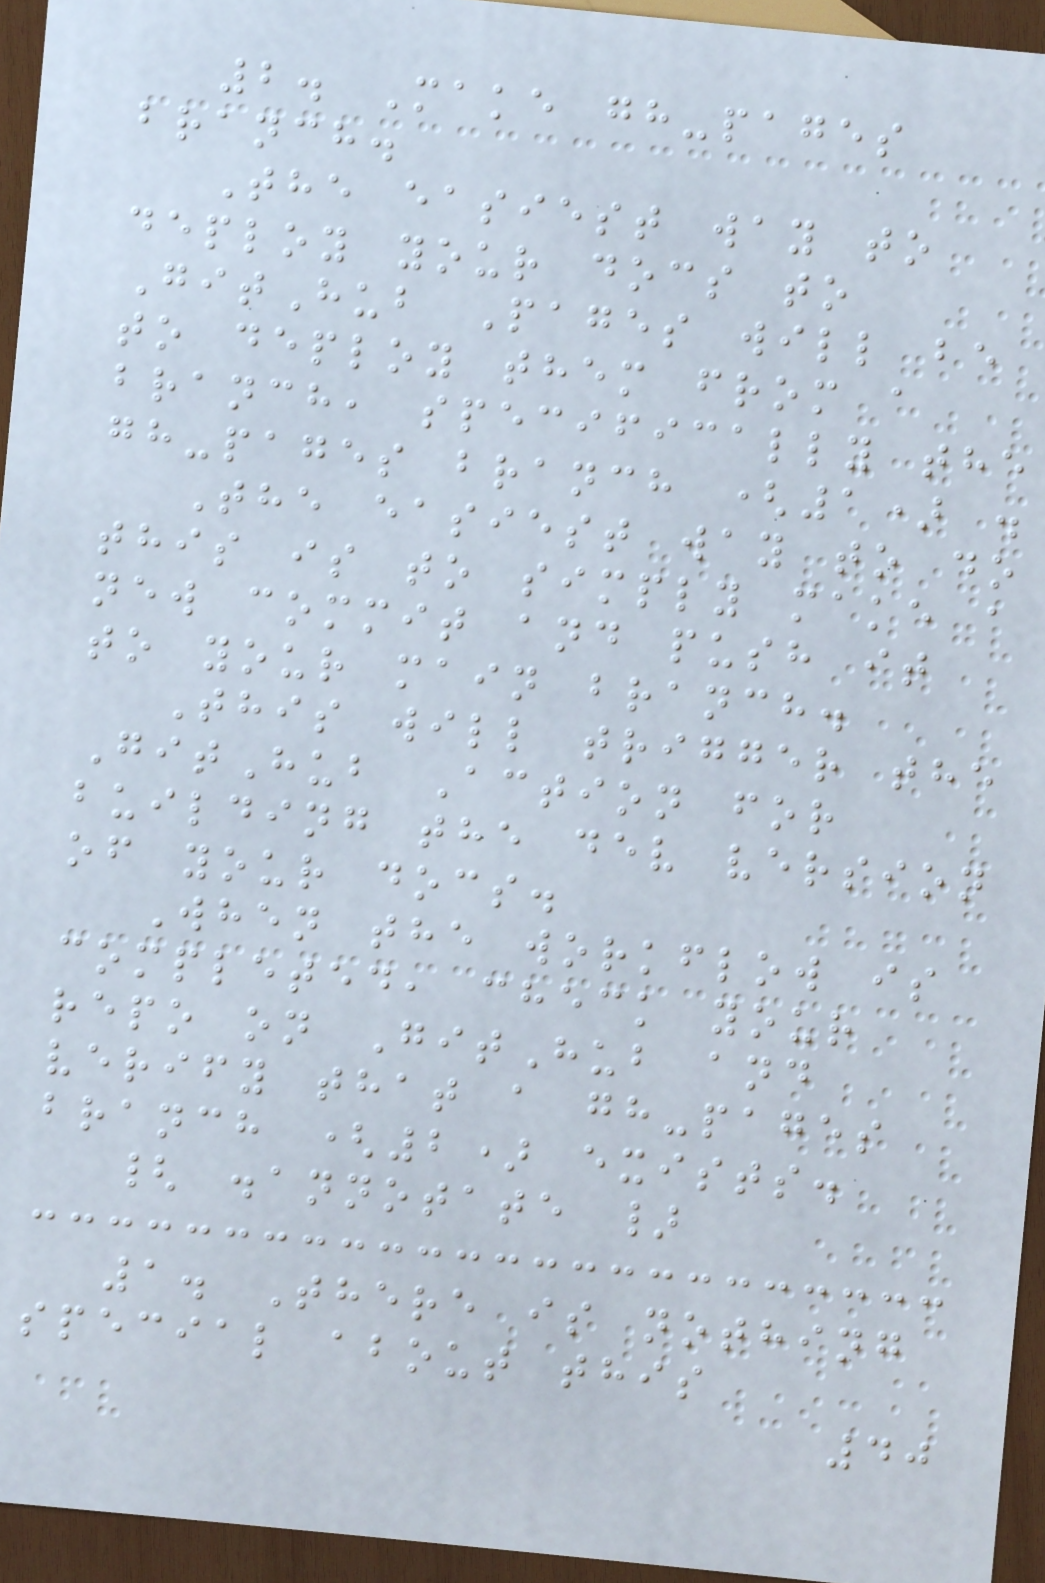2. Make gh-pages
branch.
The easiest way to
deploy your docs to
GitHub Pages will be
to deploy them from a
branch, specifically the
gh-pages branch (1) .
The easiest way to do
this is to simply make a
new commit and push it
to your main branch.
This will trigger the
GitHub Action for
building the dev version
of your docs.
When the workflow is
completed, check your
repo on GitHub and
verify that a gh-pages
branch (2) exists.
{ .annotate }
1. There is nothing
special about this
40
